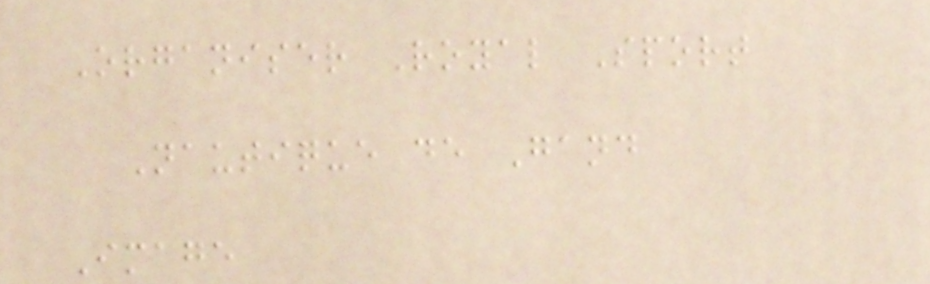Organiser Royal Sport
Nautique de Gand
Image
